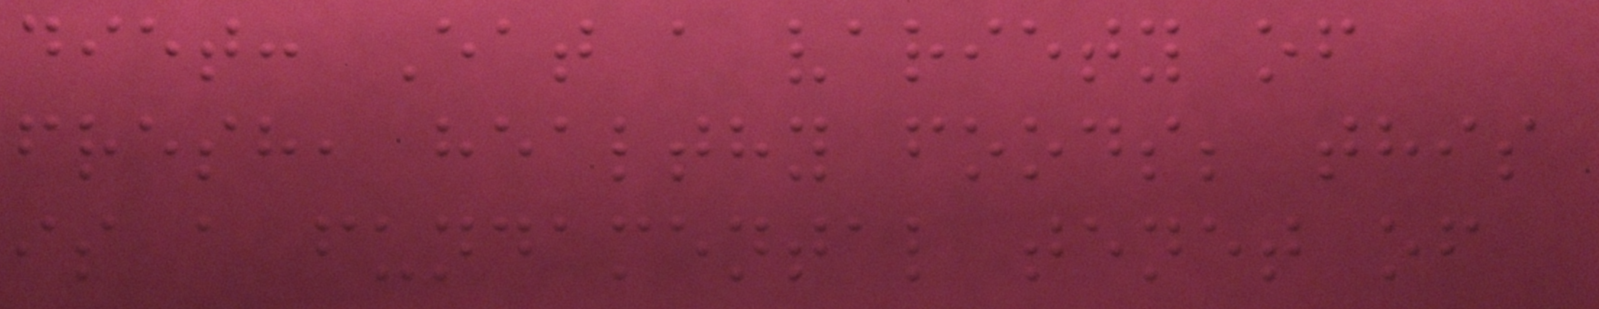diet: Eat a variety of
fresh, healthy foods; this
is a fundamental tenet of
